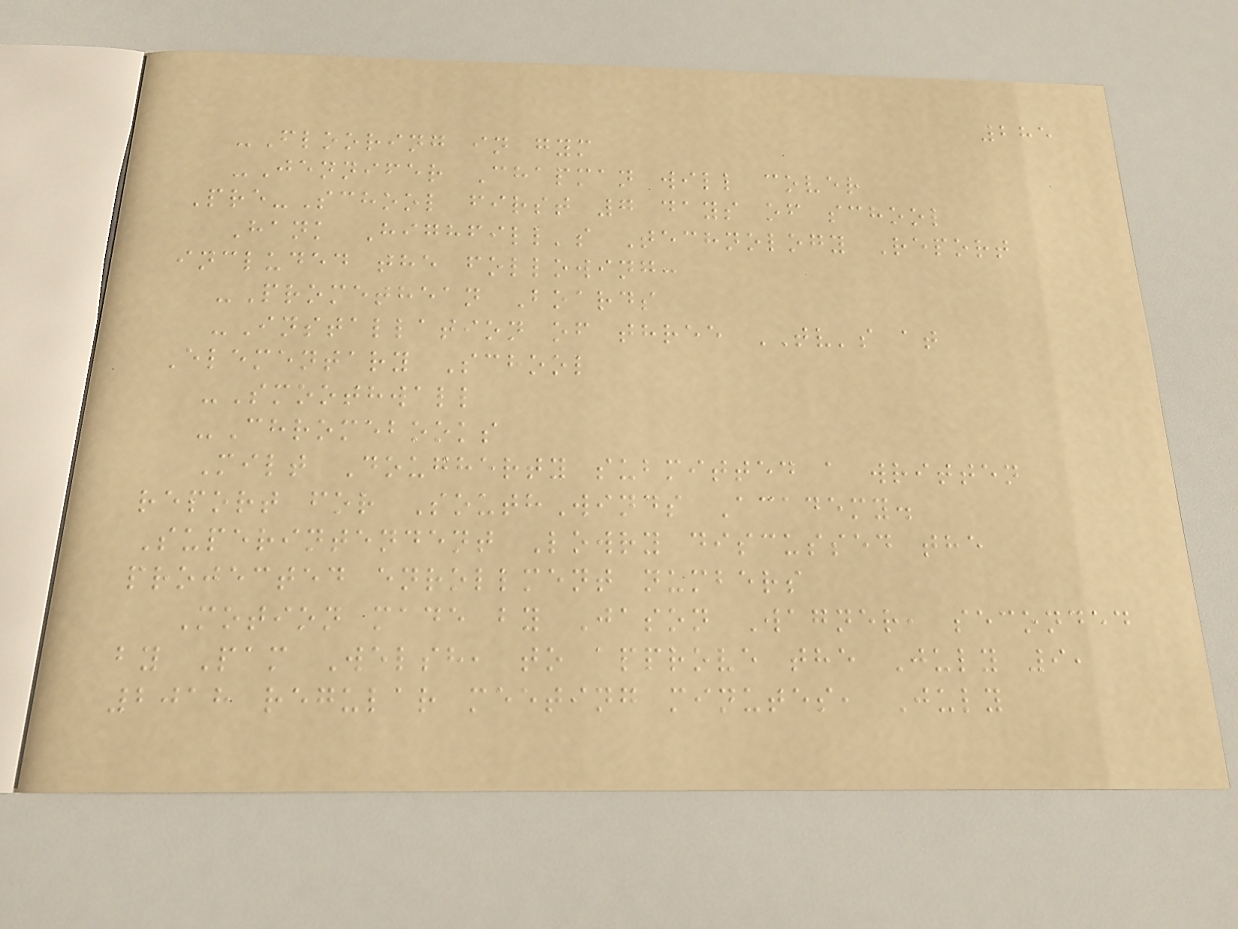285
-Flooring in gym
-Jennifer Chapman will cover
Pre-School first 7 days of school
Hank Highfill's Technology Report
included the following:
-Promethean Boards
-Installation of three TV's at
Elementary School
-Smoothwall
-Chromebooks
Milt Dougherty submitted a written
report for SouthWinds Academy.
Superintendent Lowry discussed the
projected enrollment numbers
Motion made by Jason Wagner, seconded
by Pam Welsh, to approve the July 9,
2018 regular meeting minutes, July
